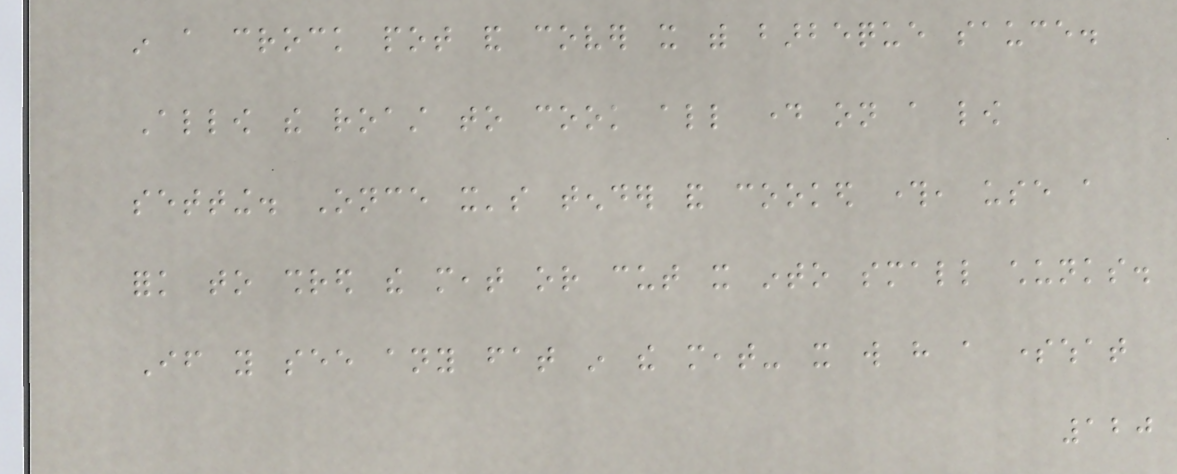in a crock pot and cover it with barbeque sauce.
Allow the roast to cook all day on a low
setting. Once it's tender and cooked through, use a
fork to shred the meat or cut it into small chunks.
If you see any fat in the meat- it will have a somewhat
120
